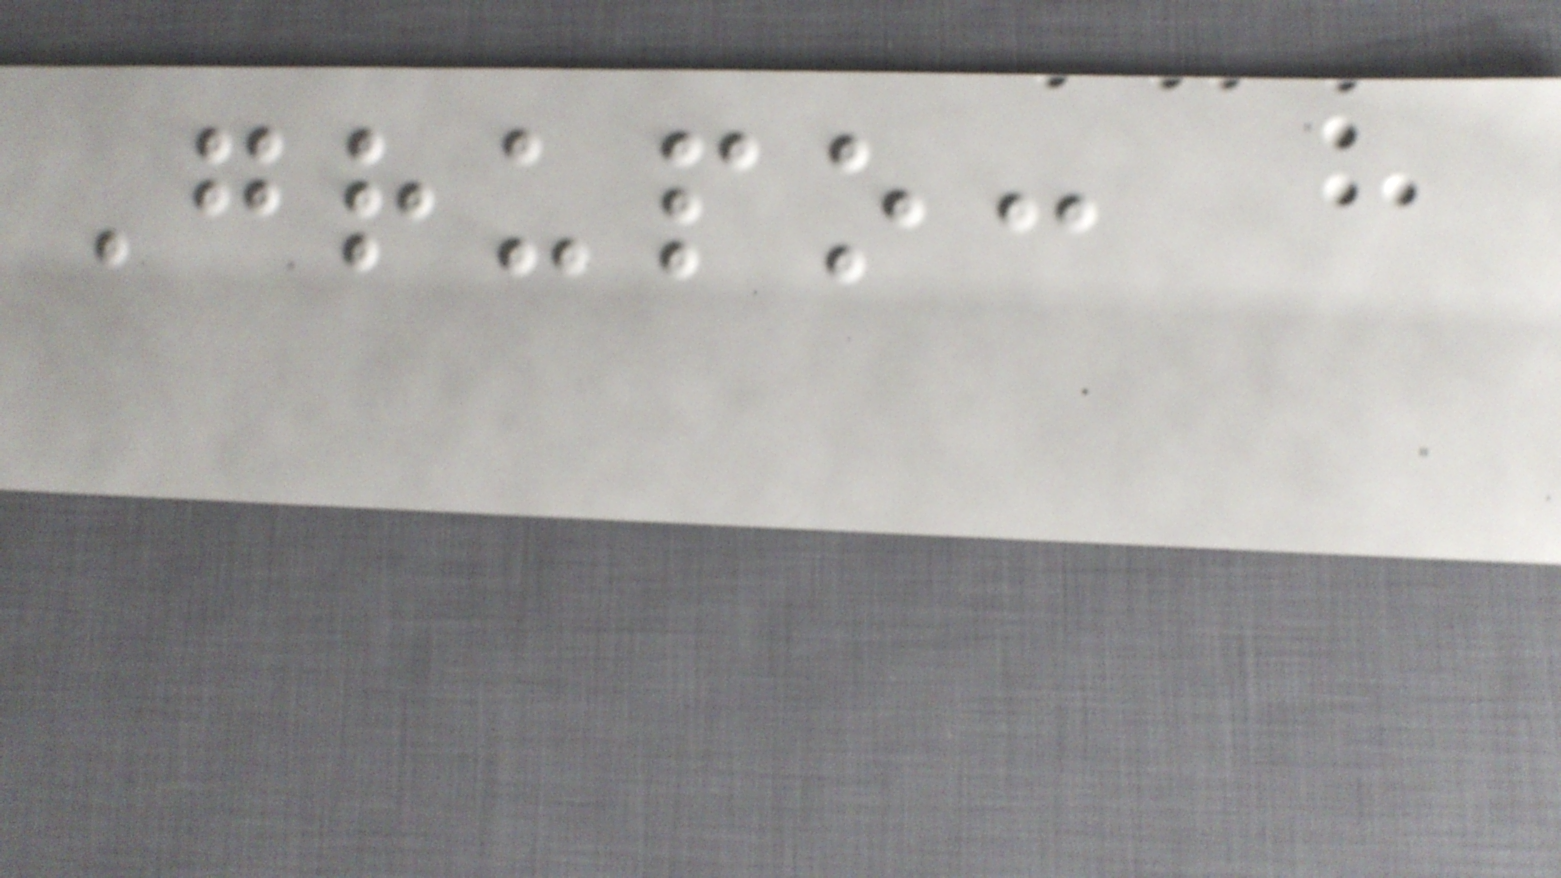Grupo:
